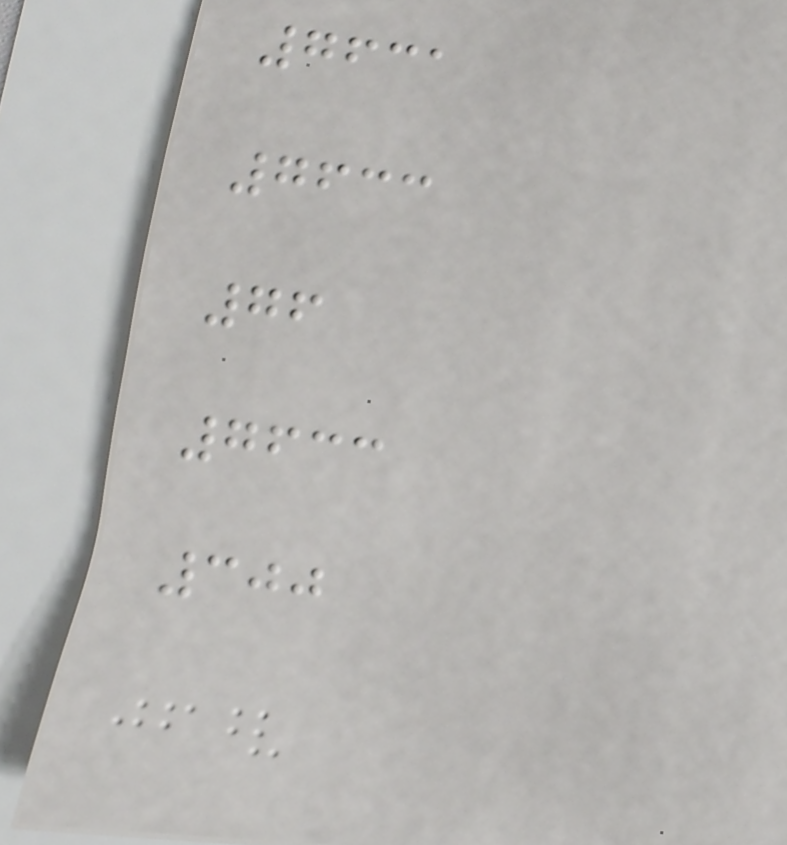7631
7633
76
7633
300
